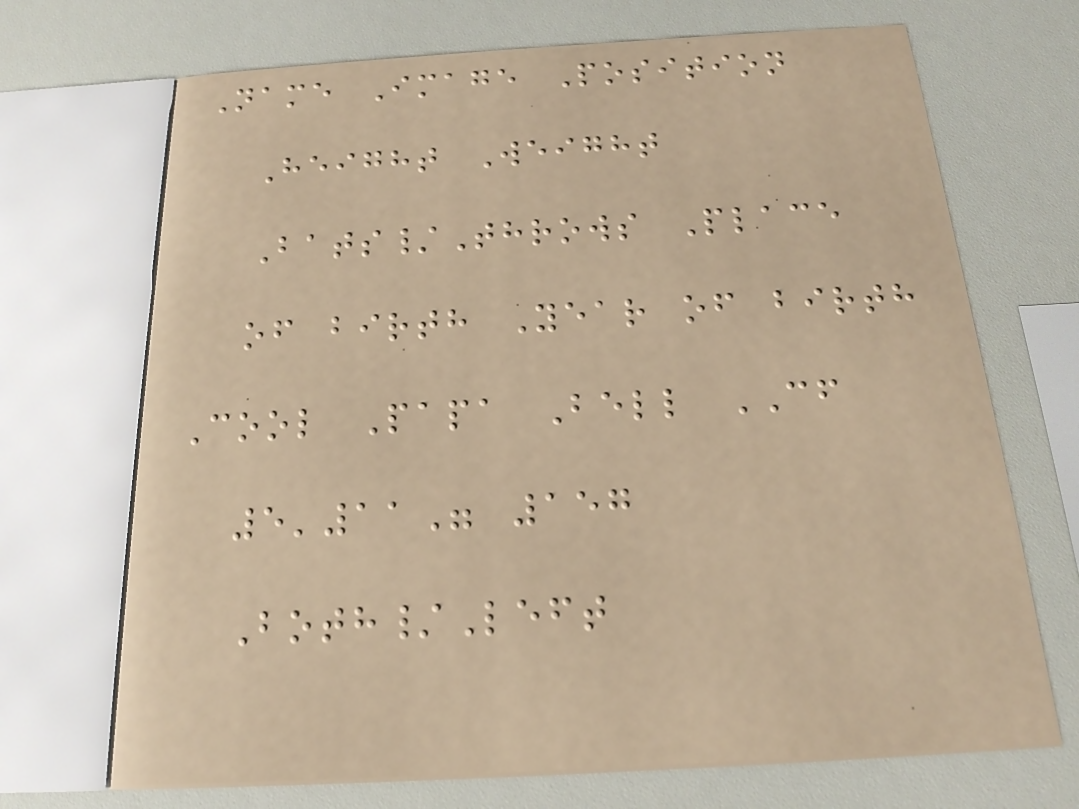Name Image Position
Height Weight
Bats/Throws Place
of birth Year of birth
Cool Papa Bell CF
5'11" 157
Both/Left
